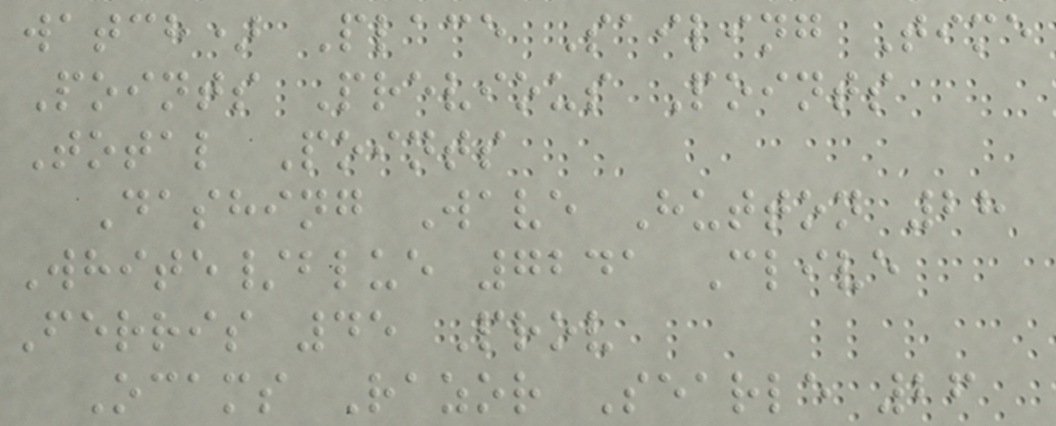watch) Place Sailing Time
Points Previous Points
Total Points
Dashing Wave Hutton 28
White/blue 7241 Clive
Ferris 45 Prov
Ocams Razor Searle 26
